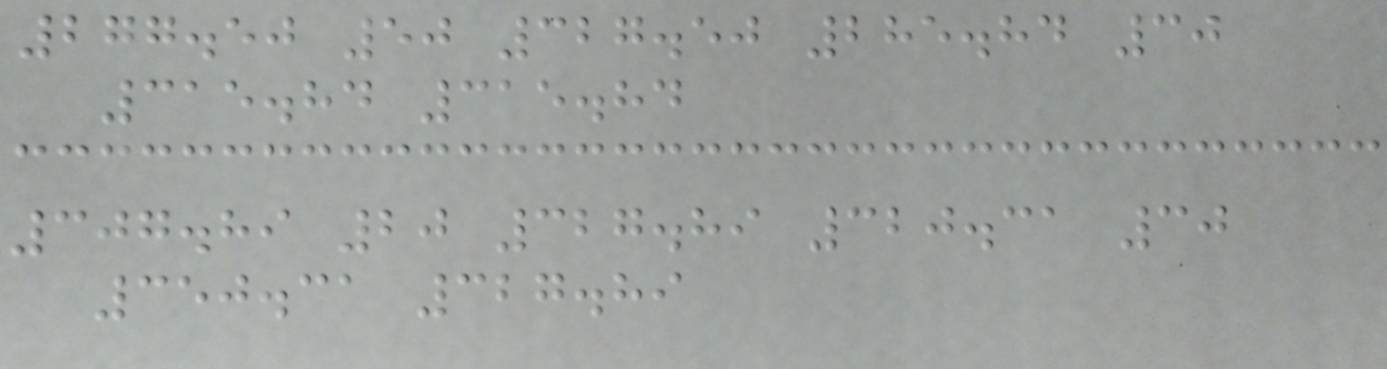277.50 50 327.50 285.84 30
315.84 315.84
307.89 20 327.89 320.31 30
350.31 327.89
